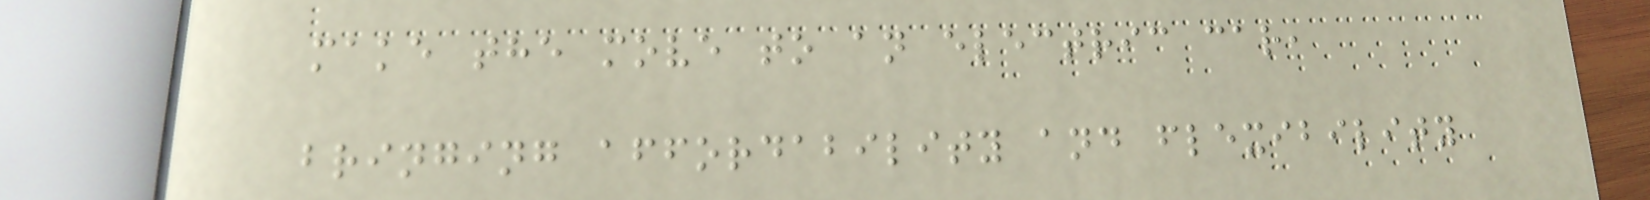make the move to an electric car,
bringing affordability and flexibility
